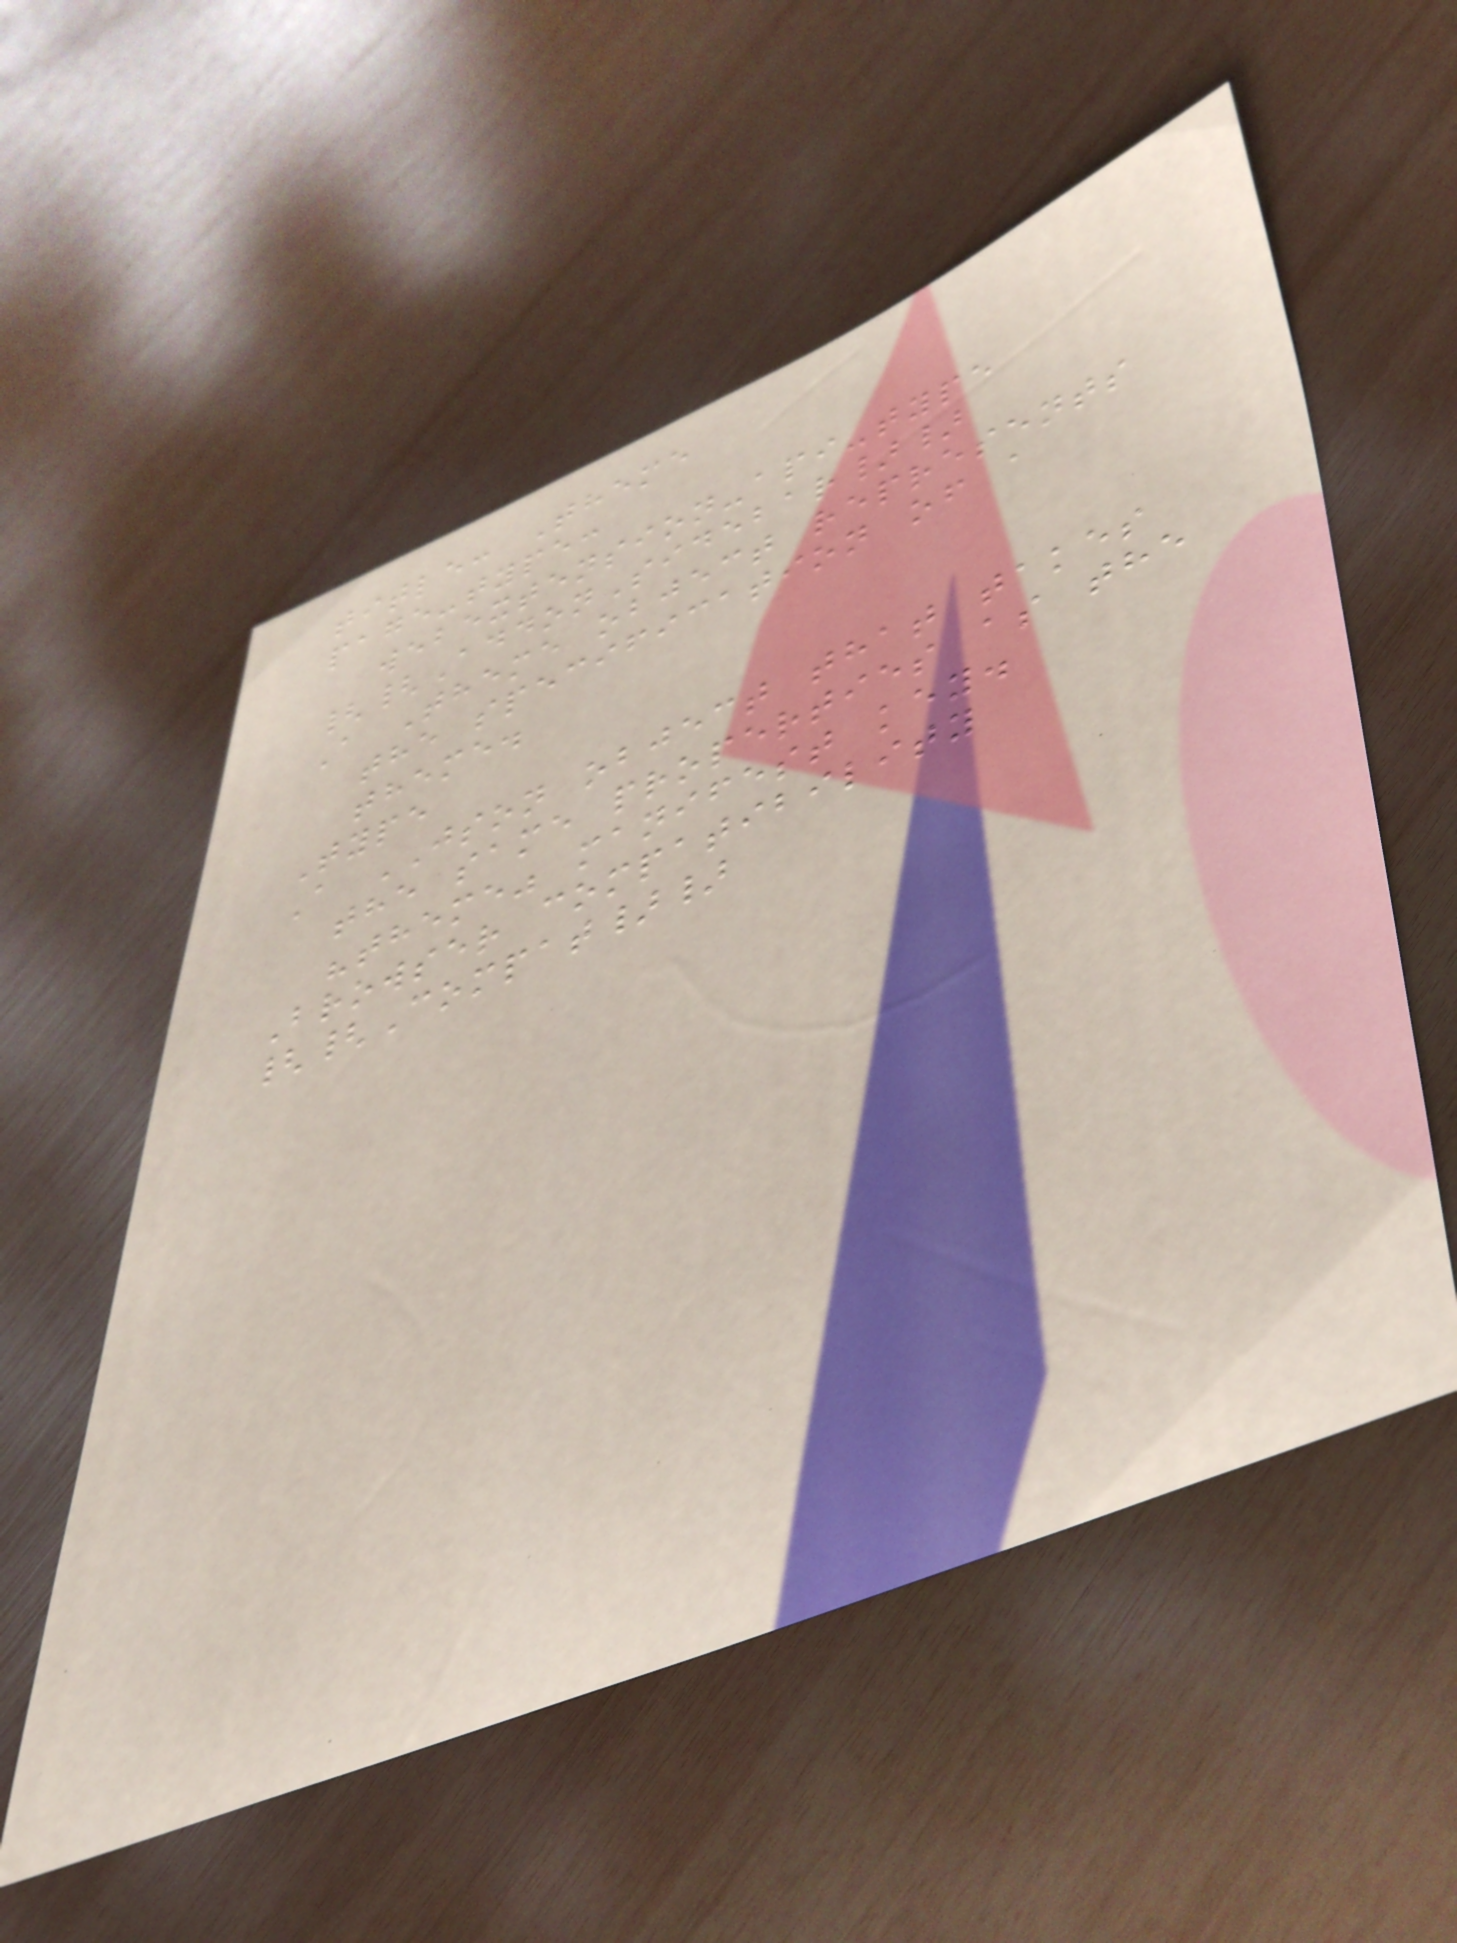title: Theme
page-type:
webextension-api-type
{{AddonSidebar}}
A Theme object represents
the specification of a
theme.
Type
A JSON object that takes
the same properties as the
"theme" manifest key.
Browser compatibility
{{Compat}}
